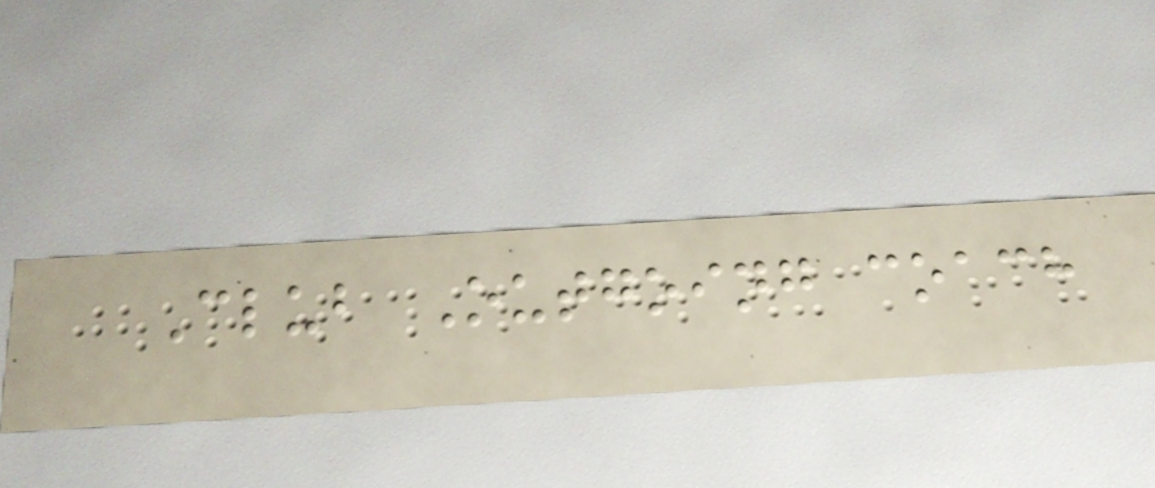Club Outgoing coach
